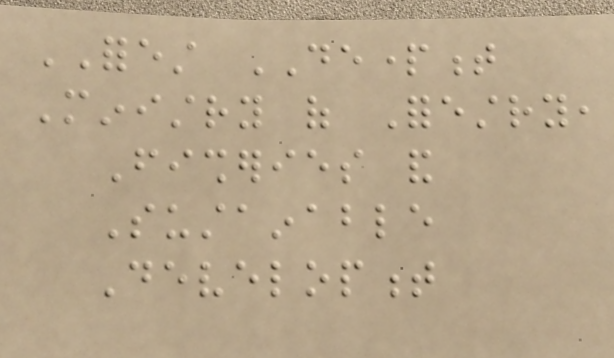FOREST DEPARTMENT
Ministry of Forestry,
Fisheries and
Sustainable
Development
